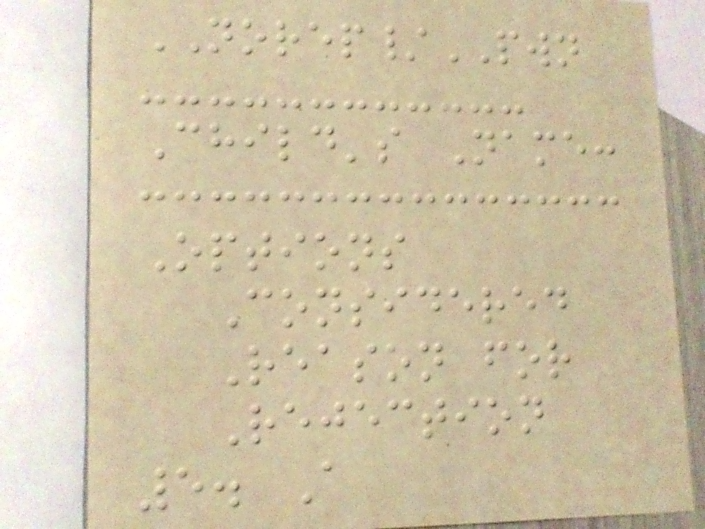NOREP/PWN
Child's Name:
Options
Considered
Reason for
Rejection
5. A
